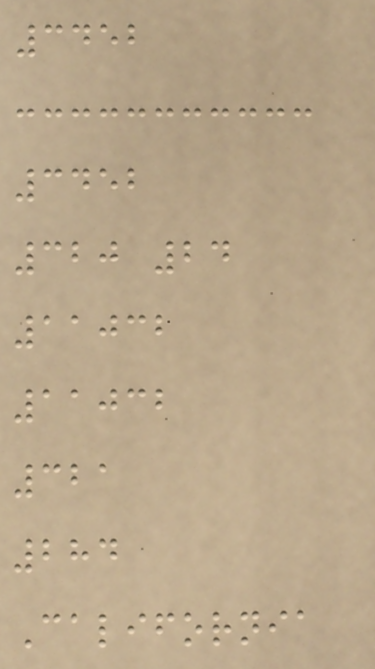3452
3452
320 24
11032
11032
321
284
California
